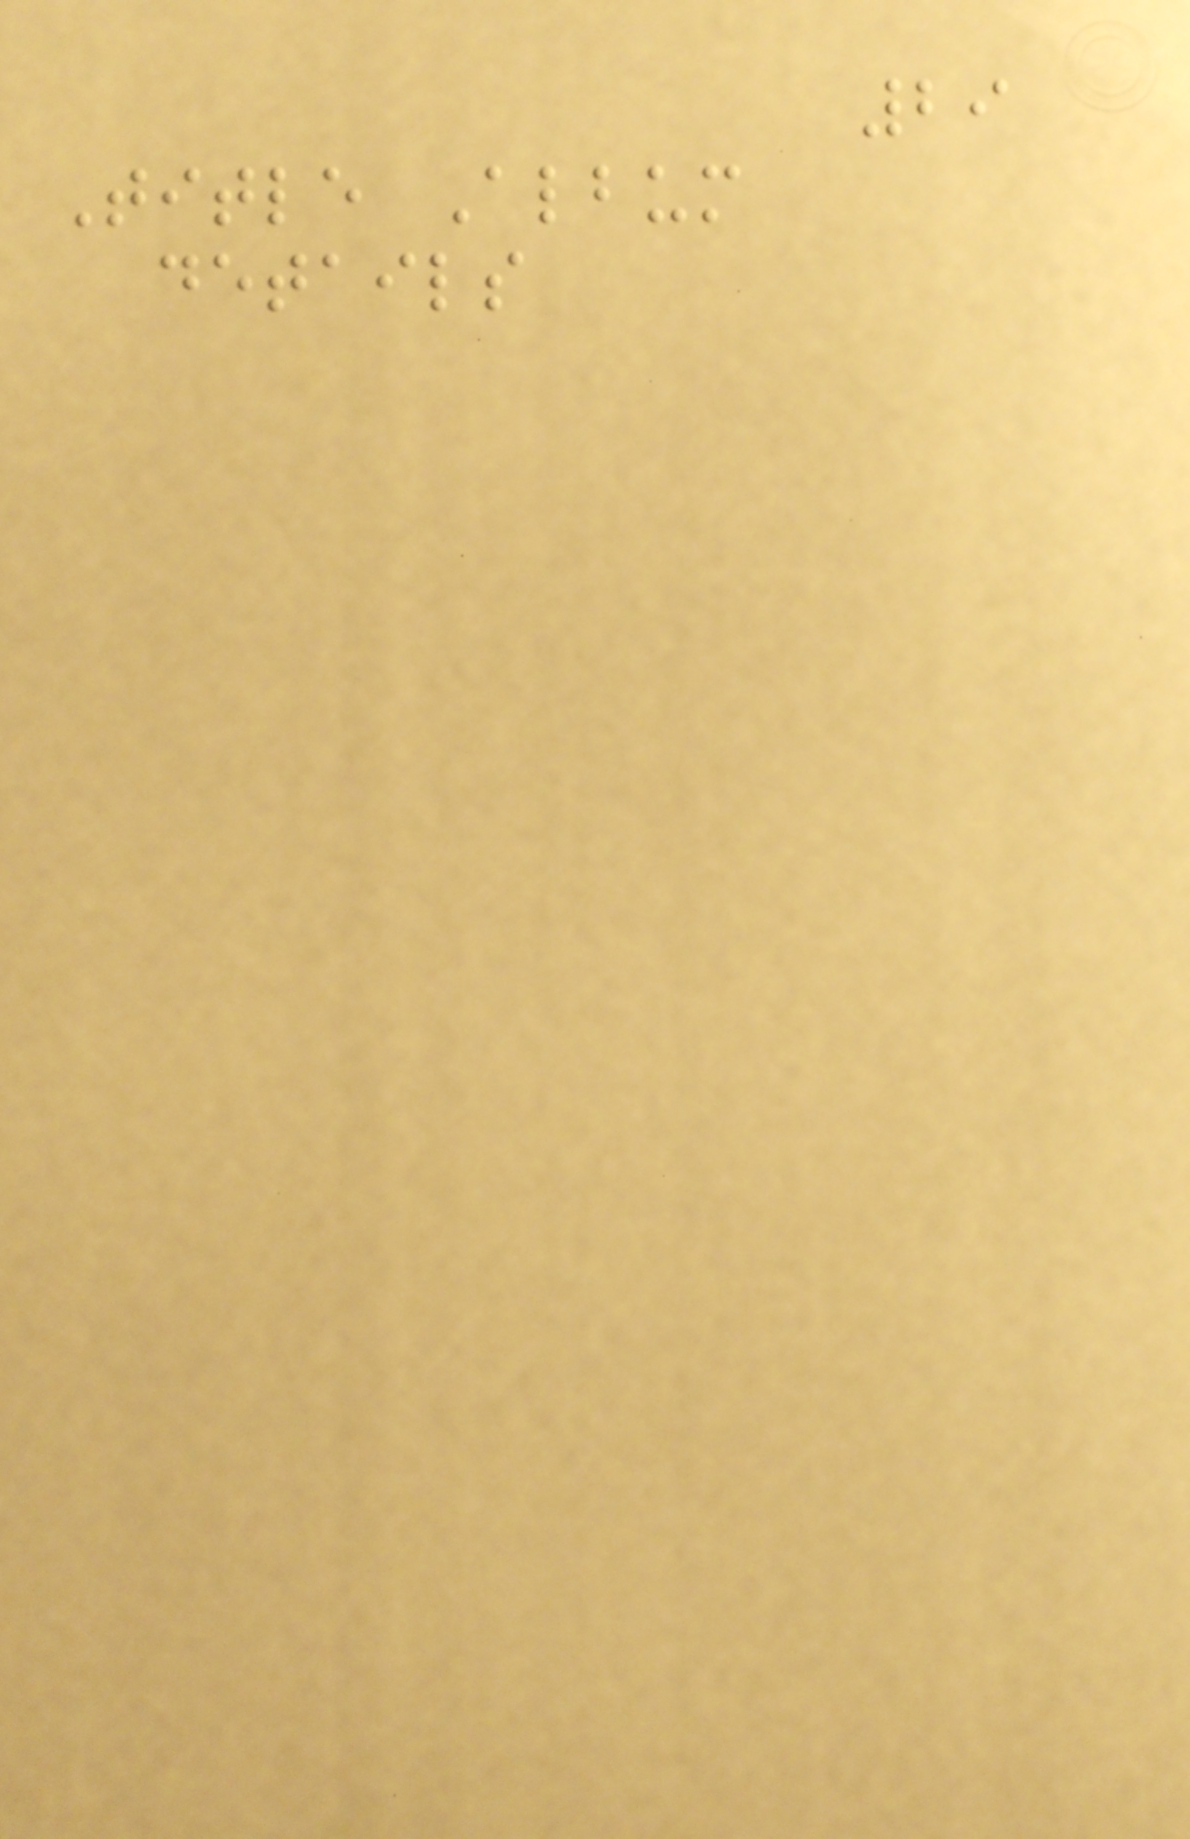29
Title Album
details
